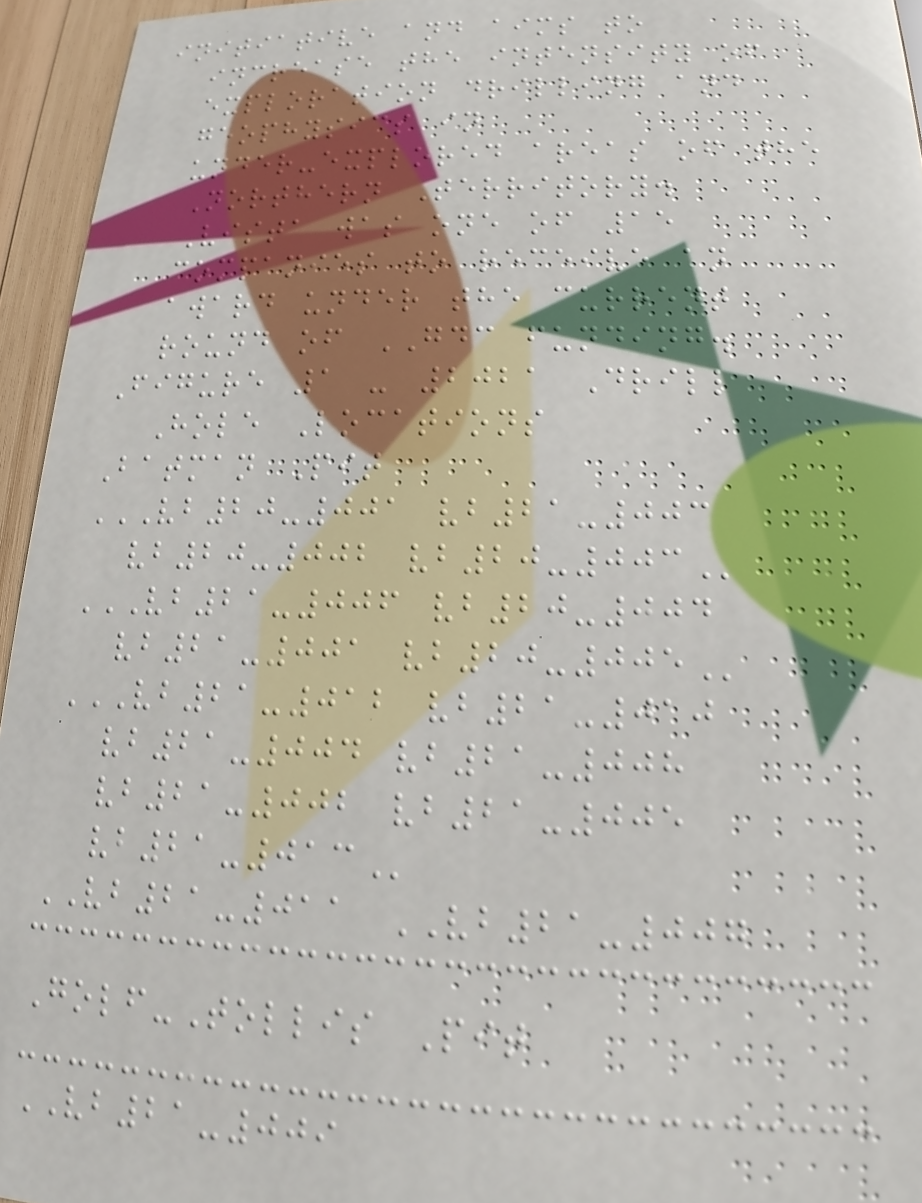initiative and aims to
increase the intensity of
exploration drilling and
geophysics in
under-explored areas of the
Northern Territory.
Vista was one of 15
companies to receive an
award under the current
round of GDC funding.
Figure 1 - 2021 Drill
Hole Locations
Batman Pit
VB20-001 VB21-003
VB20-002 VB20-003
VB21-006 VB20-004
VB21-001 VB20-005
VB21-012 VB21-010
VB21-004 VB21-008
VB21-002 VB21-005
VB21-013
VB21-011 VB21-007
Golf-Tollis Pit
VB21-009
